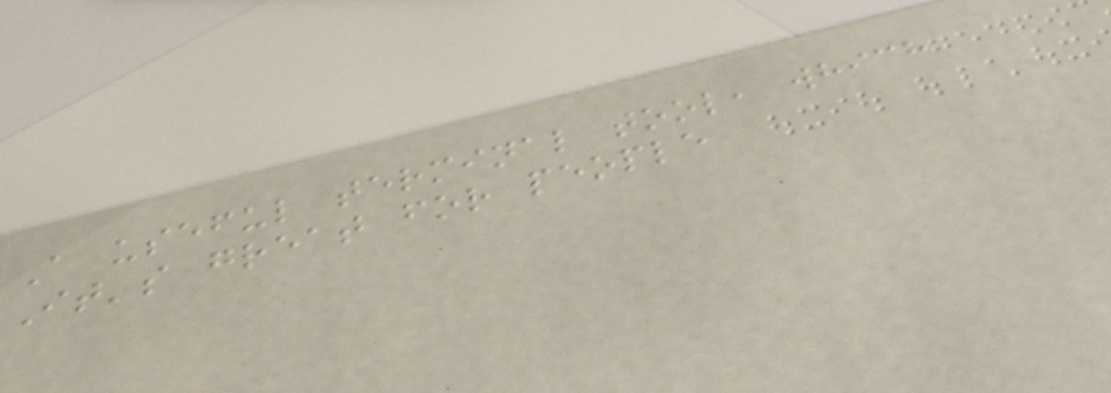A useful terminal tool, which
It's great for people
